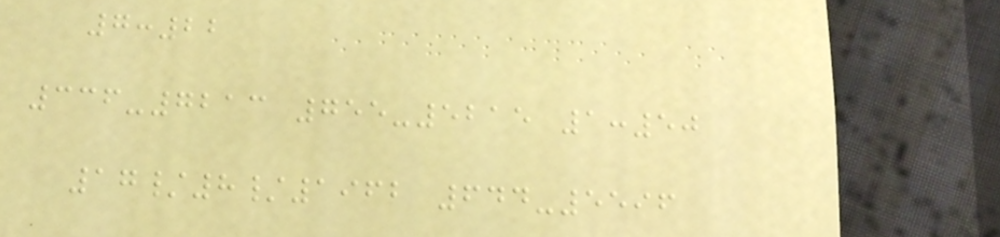7:22
336-7213 755-5215 1:50
17/8/1962 644-5596
